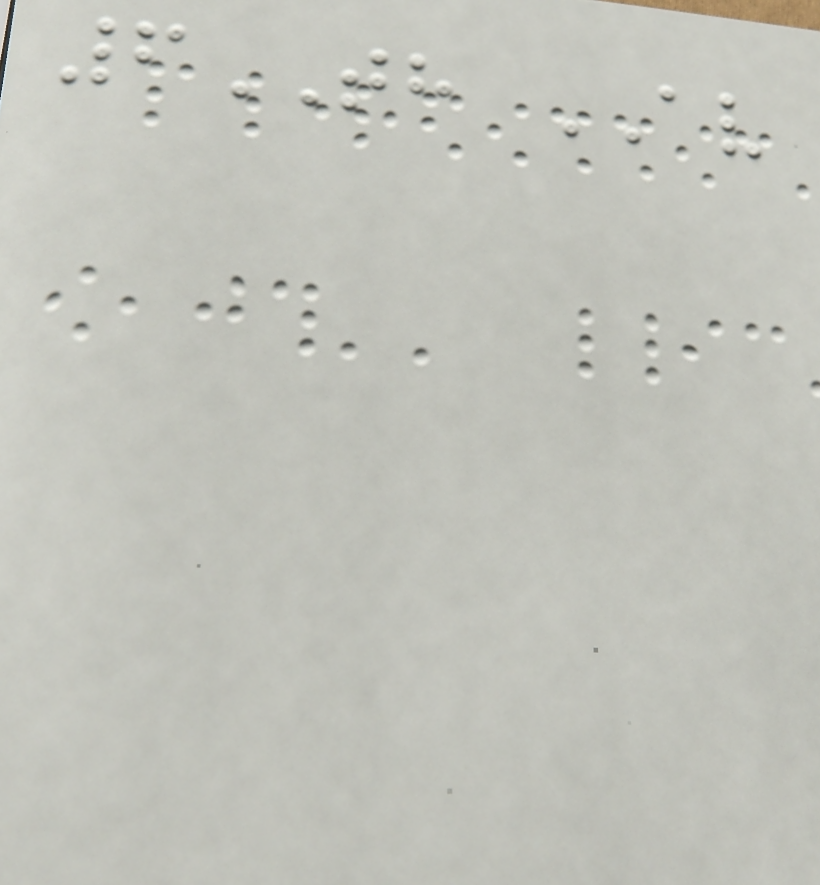6TH AV
